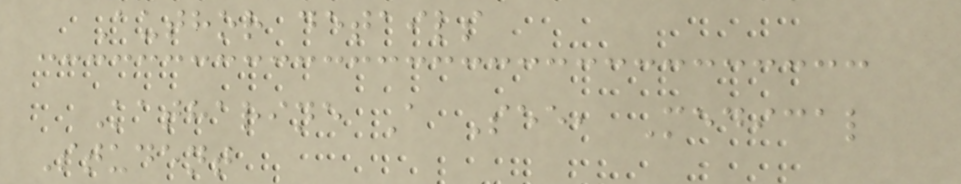Author details
Katharine A See, Medical
Student
